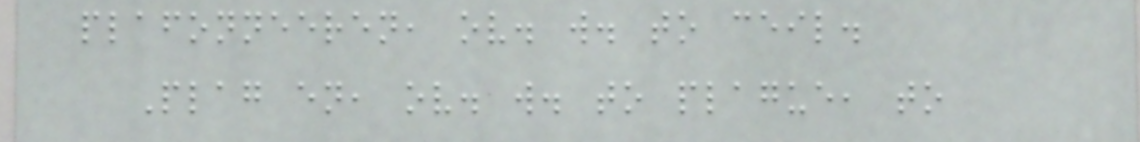plafonneeren, ov. w. to ceil.
Plag en, ov. w. to plague, to
